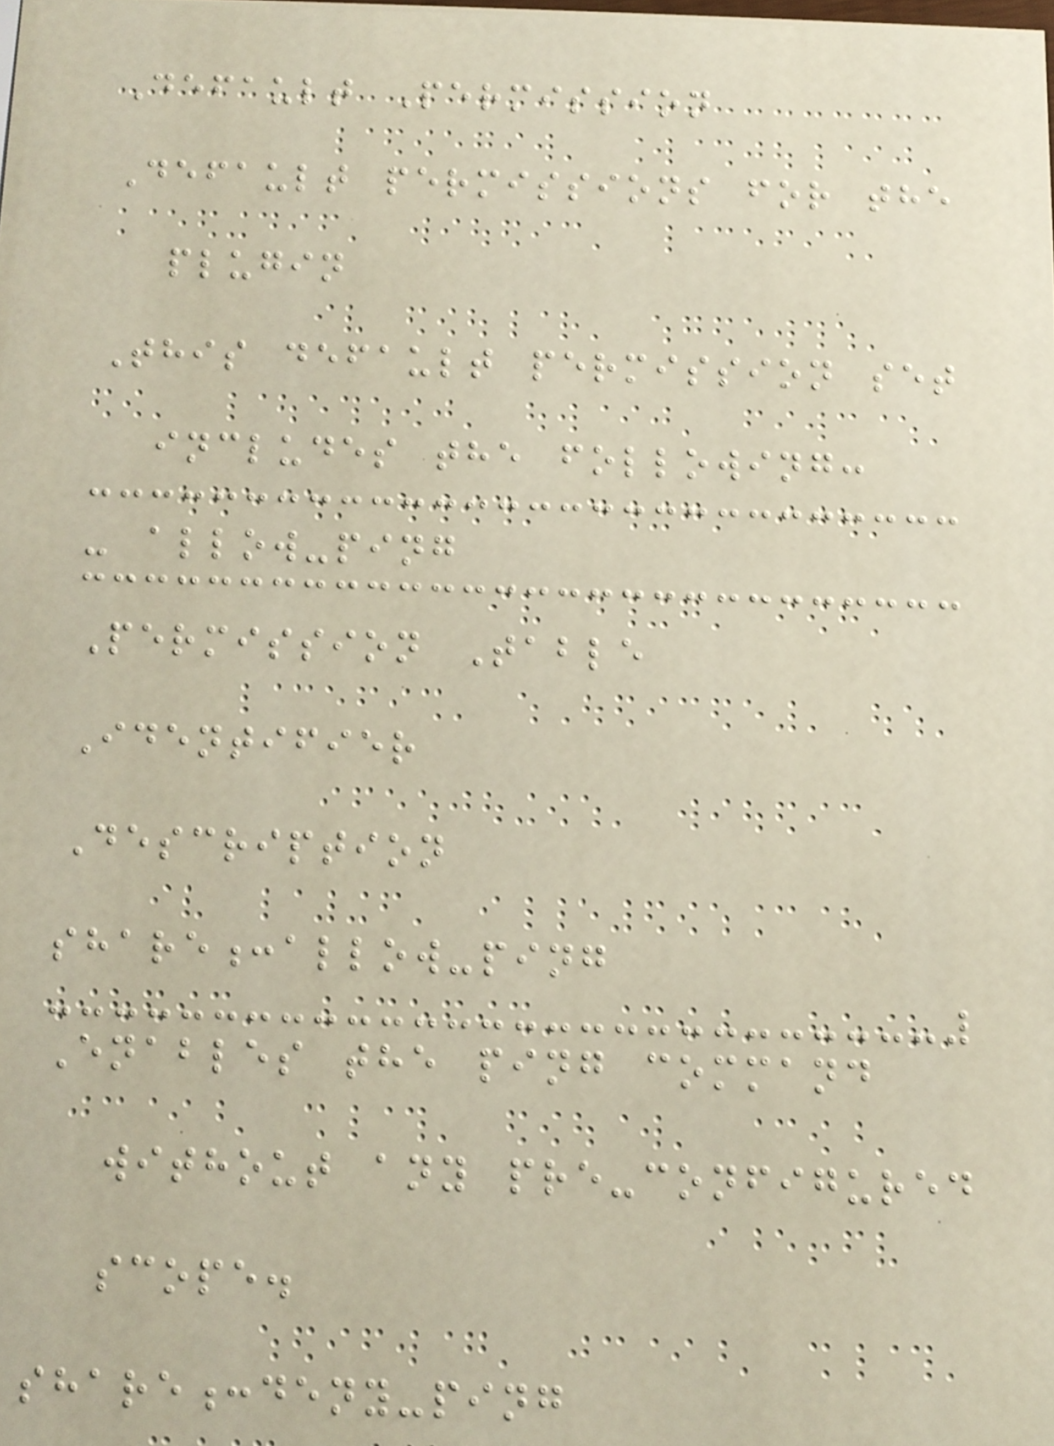Default Permission
Default permissions for the
plugin
This default permission set
includes the following:
- allow-ping
Permission Table
Identifier
Description
share:allow-ping
Enables the ping command
without any pre-configured
scope.
share:deny-ping
